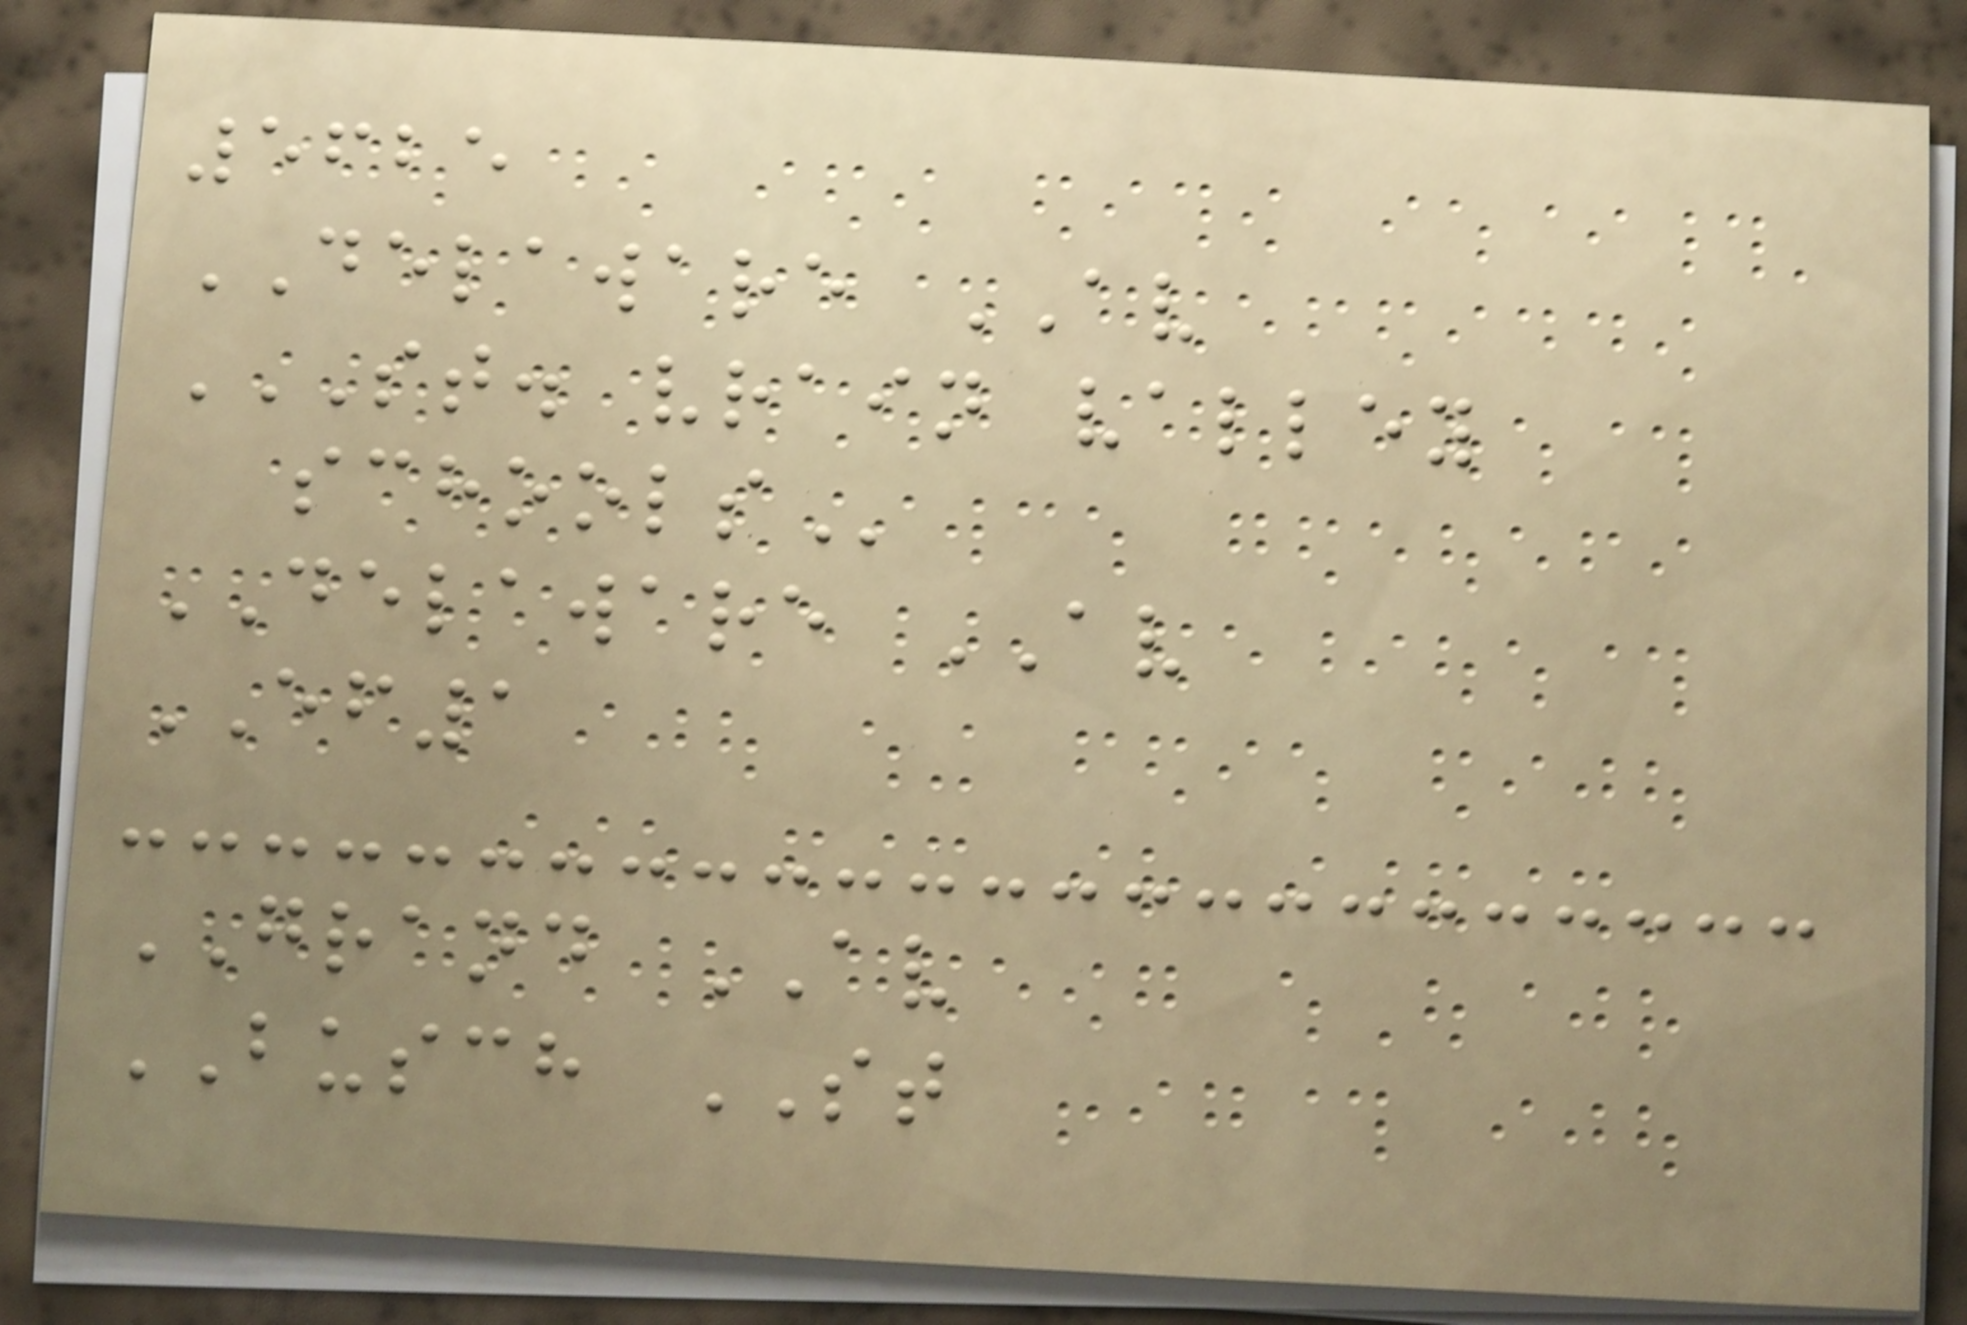5625
DELAWARE AV
ST. VRAIN VALLEY
SCHOOLS
DELAWARE AV
EF1
GRAND AV
BUSCH ST
